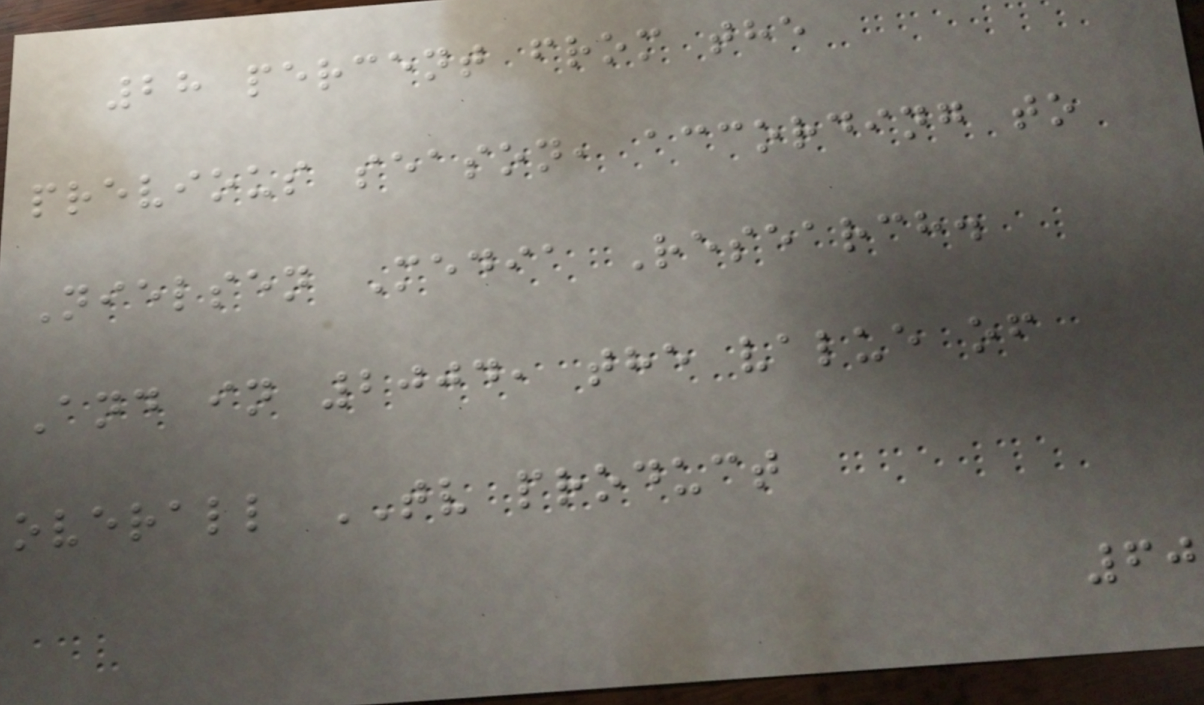28 percent from the
previous season, according to
Nielsen Media Research.
And in 2004, the value of
overall TV product
60
